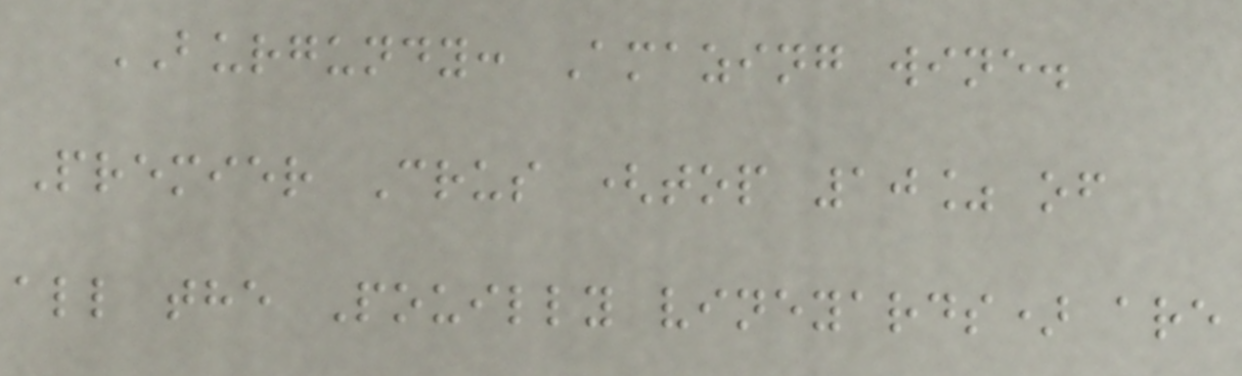BURGUNDY: Amazing wine.
Premier Crus (top 10% of
all the Pouilly vineyards) are
